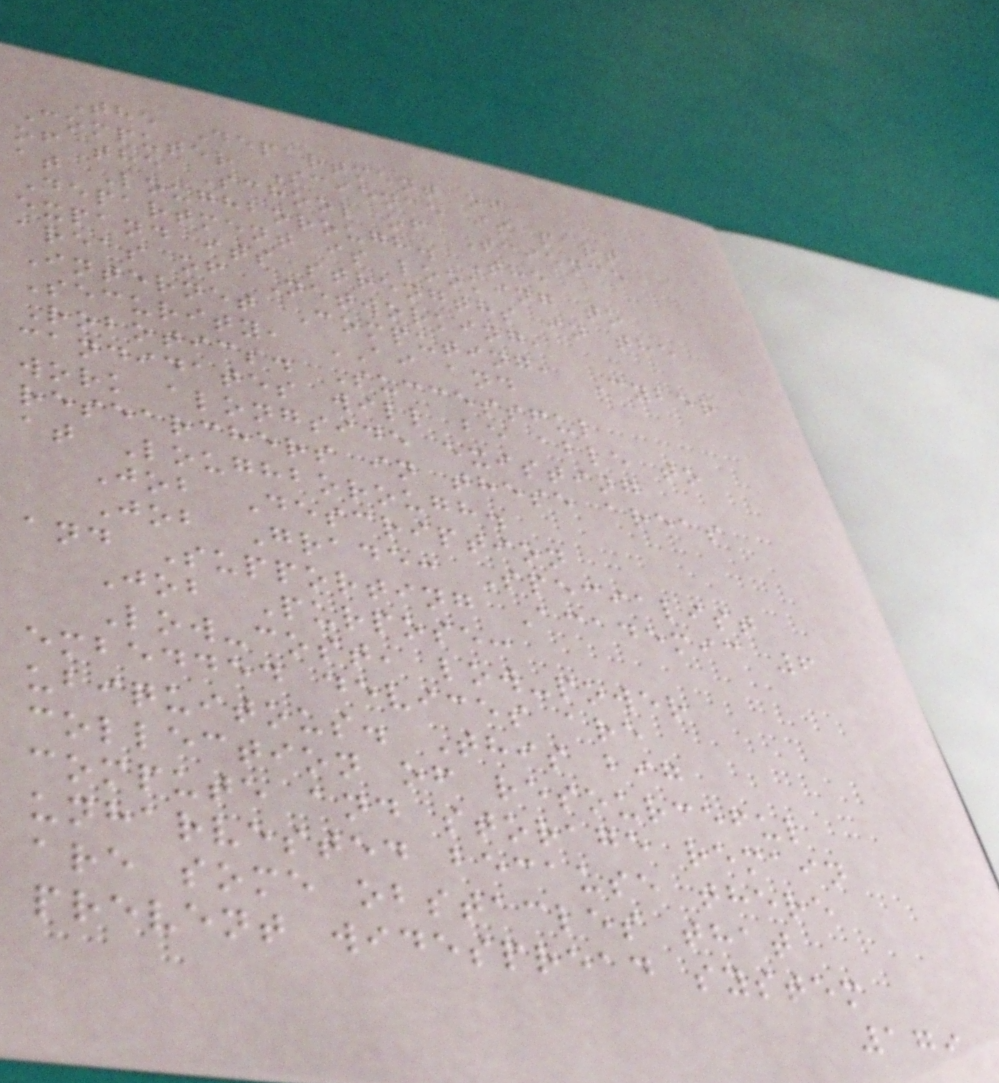The Department of
Computer Science is part
of the School of Science
at Loughborough. The
Department is looking to
expand its strengths in the
areas of Networking,
Internet Computing, Cyber
Security, AI and
Robotics. Successful
candidates will be able to
work alongside existing
researchers in these areas
at Loughborough.
Job Description
Job Grade: Specialist
and Supporting Academic 6
Job Purpose:
Low-cost, low-power
embedded devices are
ubiquitous. This big
collection of resourceful
compute and storage remain
unharvested because there
are some obstacles that
prevent widespread system
179
